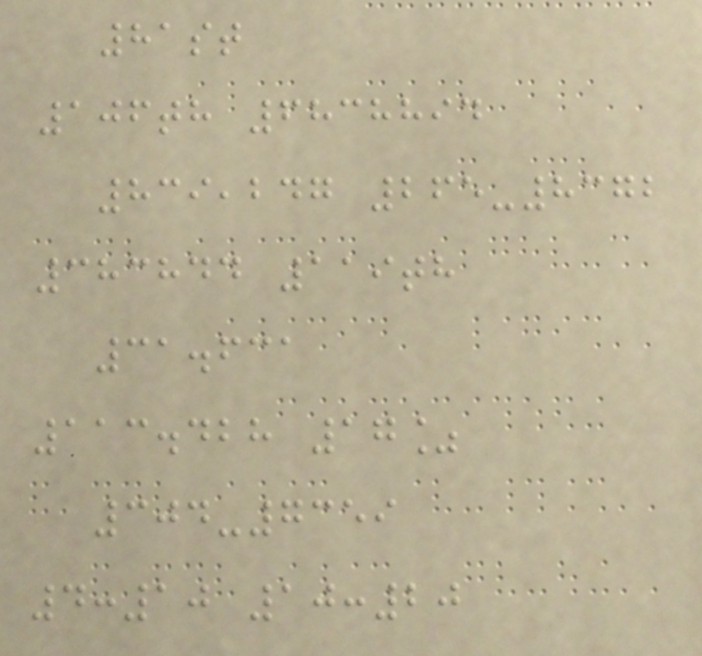81st
106th 6838894
839,247 265-8372
383844 119th
31.631
113.428 17%
304-7359
4:10 10:20
